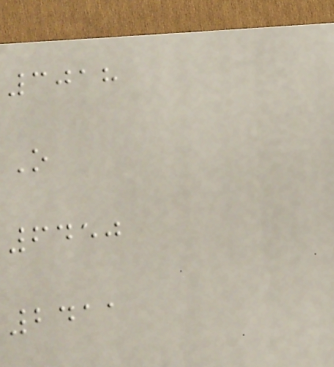3018
O
6450
2411
